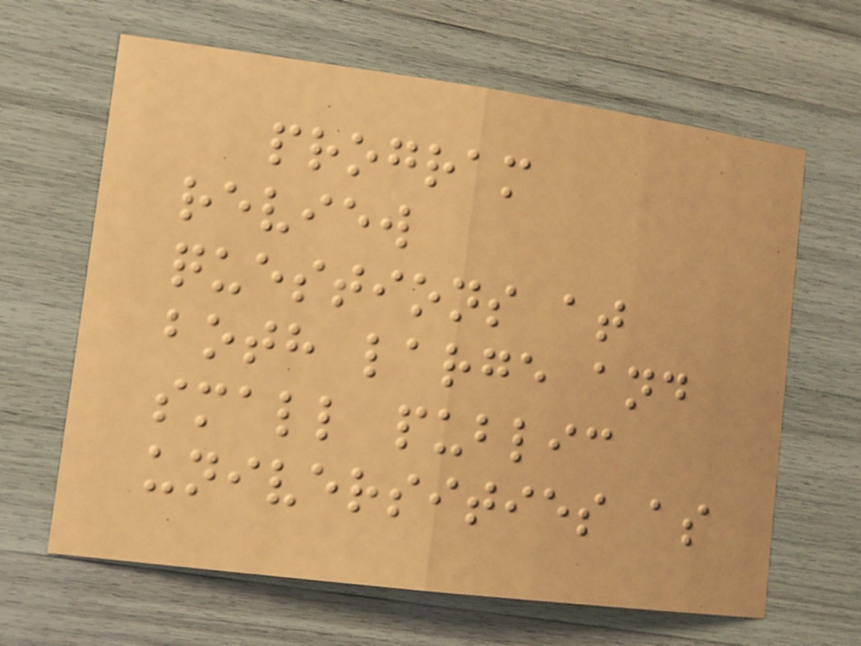program
review
questions at
both large and
small public
universities as
